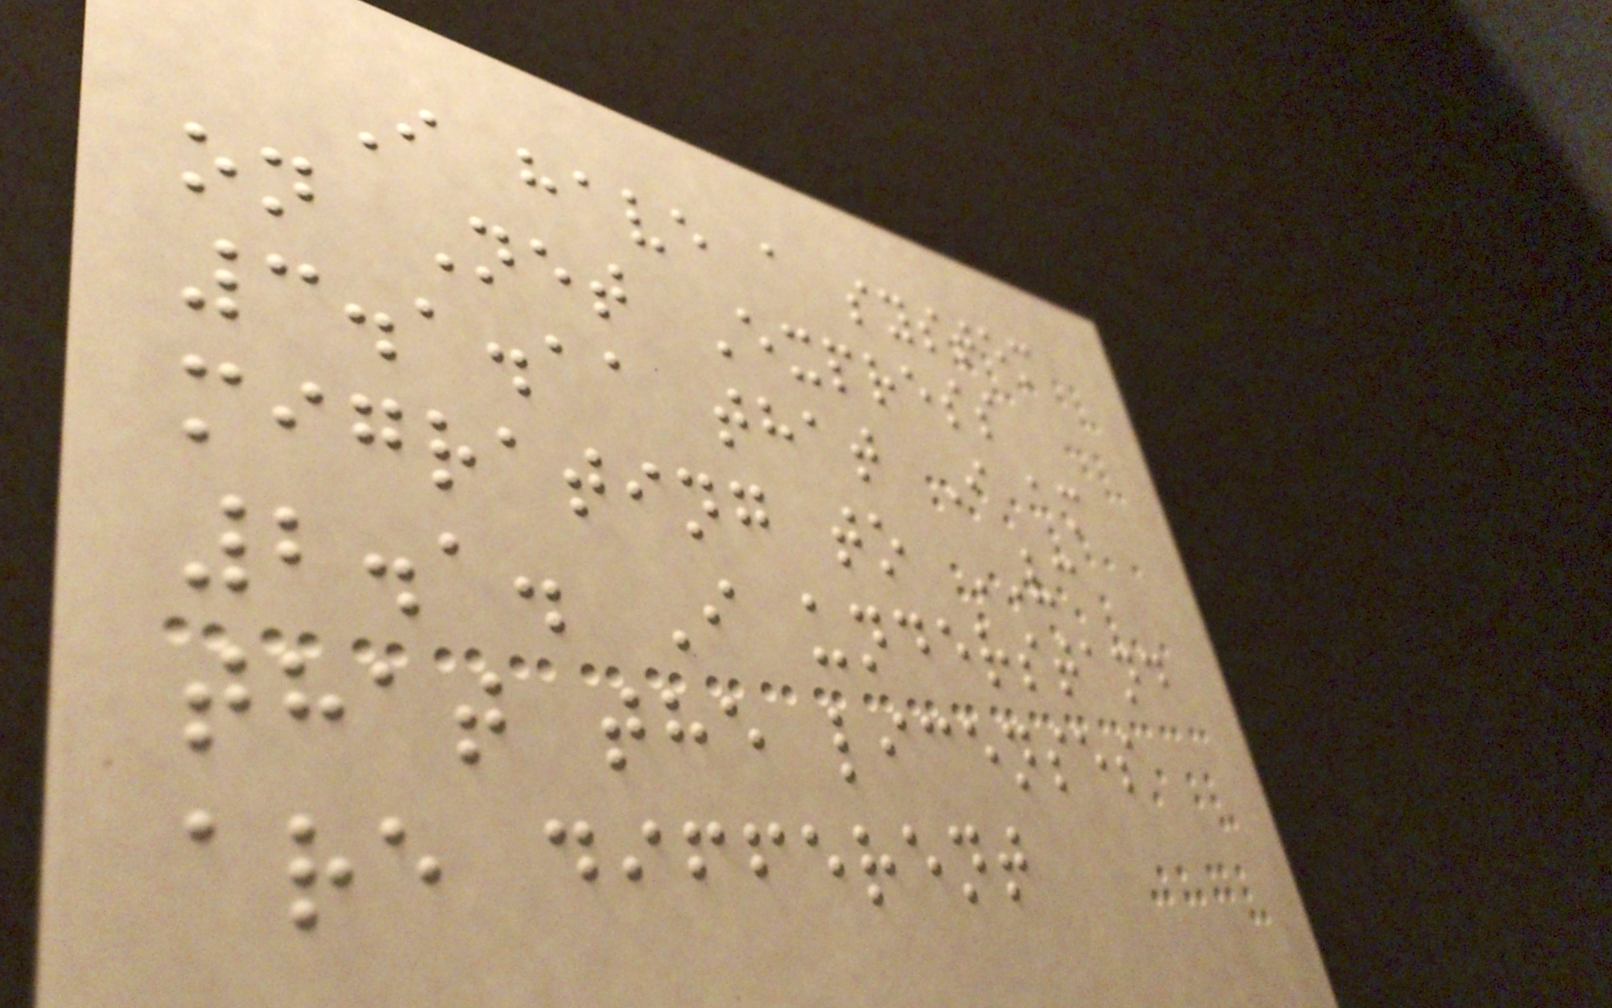I have a system
on Net Express
3.1.11 that I am
migrating to VC
2.1. I understand
that the licenses
are different
